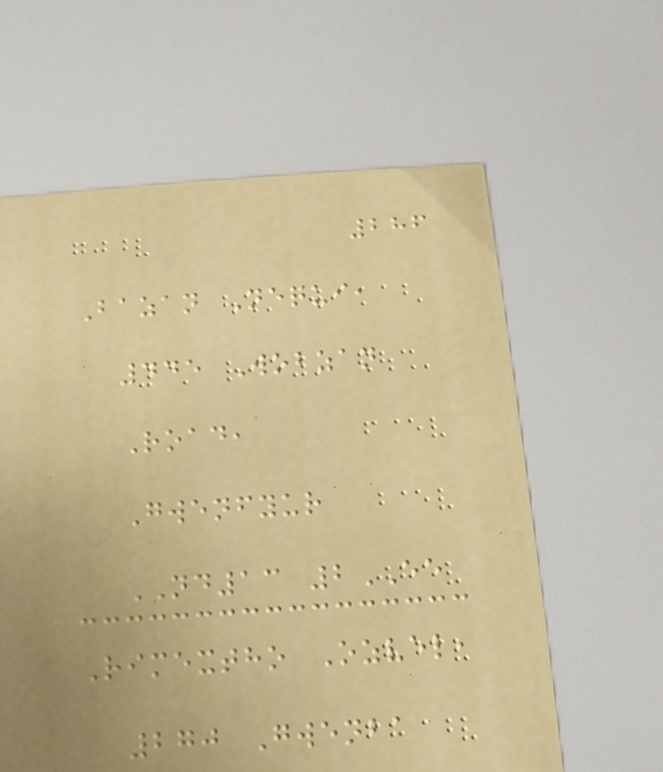286
Bazan Nequi,
445 Wobzan
Road,
Gwenfyur
ND13 2EE
Rimextho Ozvel,
270 Gwenba
